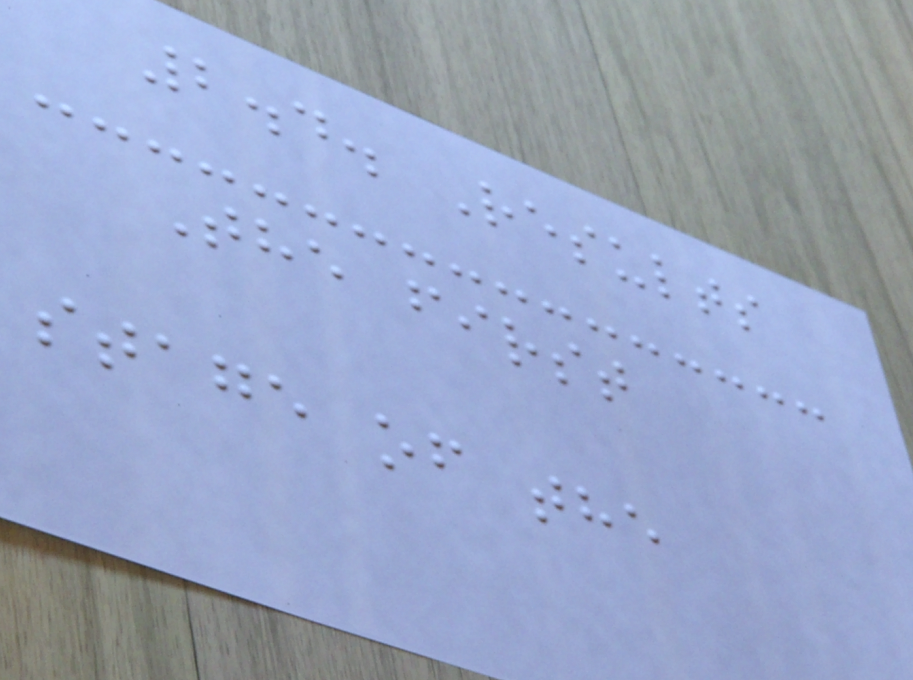2.4. Results
The first
stage of the
